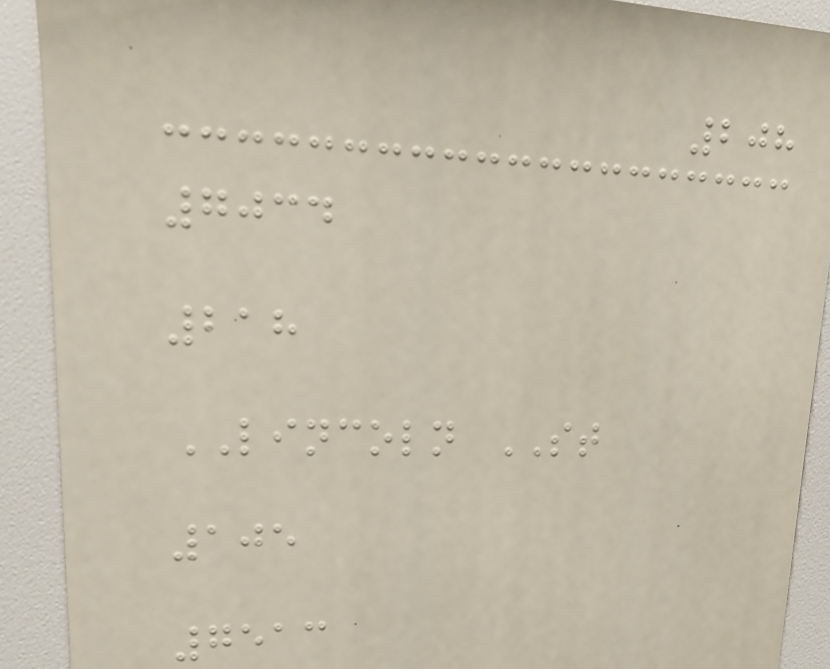208
7034
218
LINCOLN ST
105
7513
